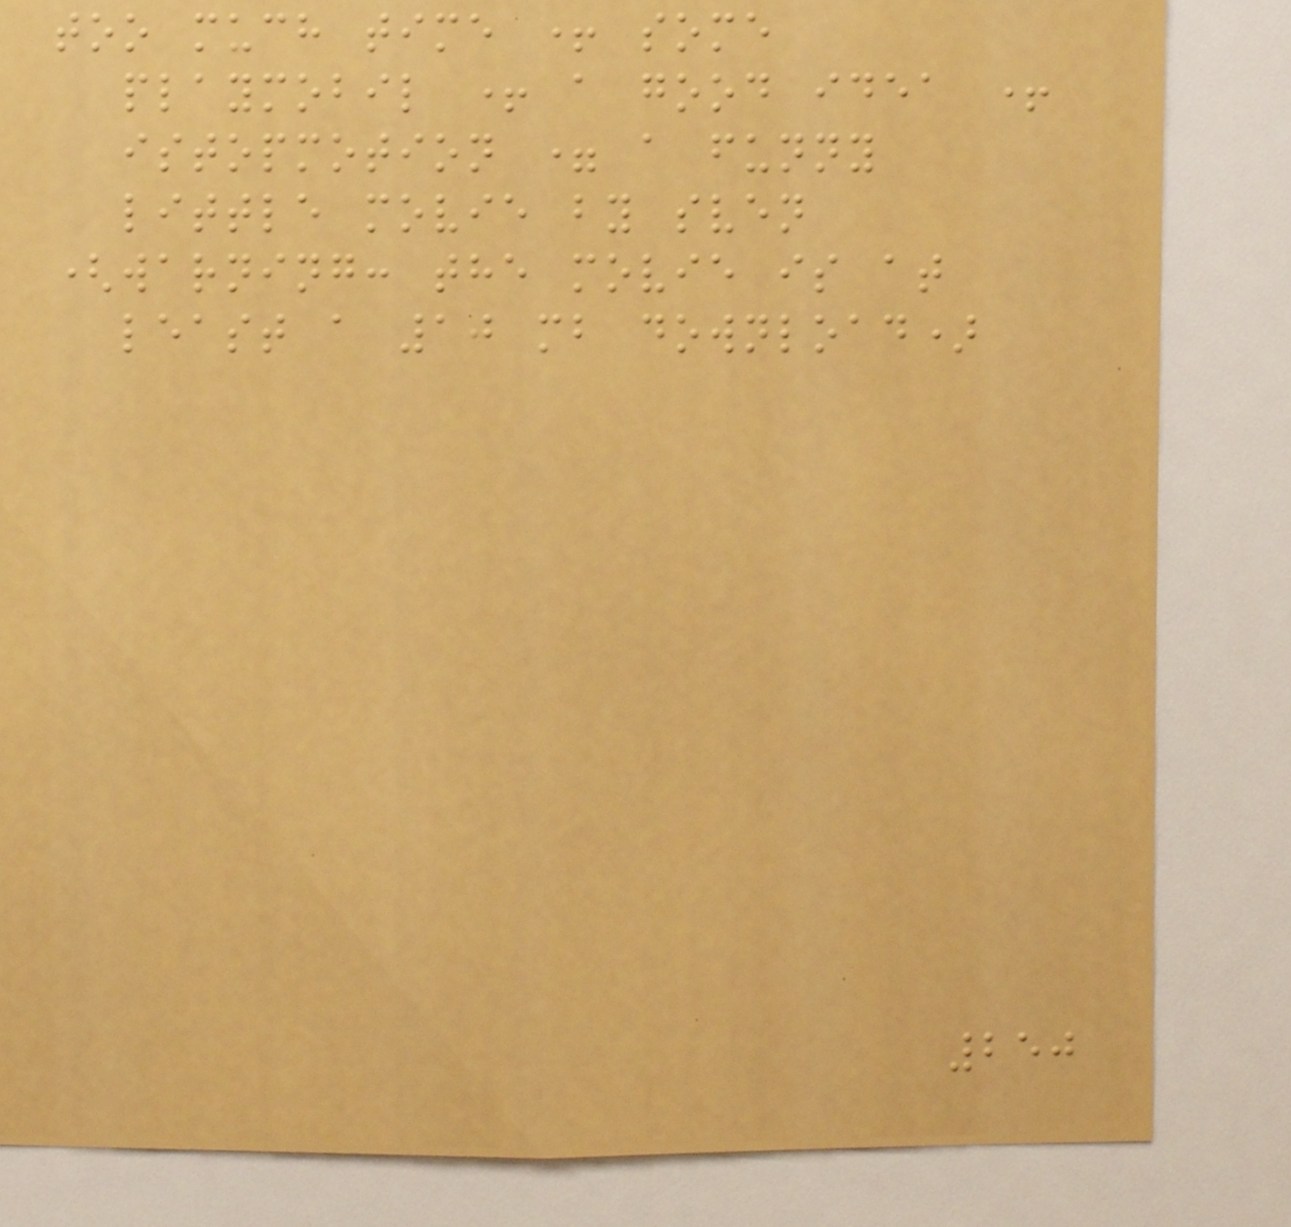too much time + some
playmobil + a good idea +
istopmotion = a funny
little movie by sven
(warning: the movie is at
least a 10 mb download)
250
